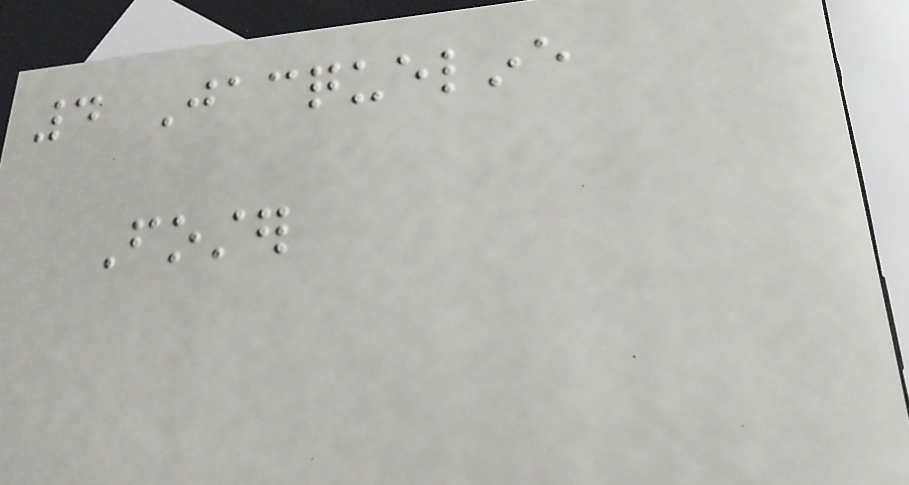4 Jacqueline
Foster
